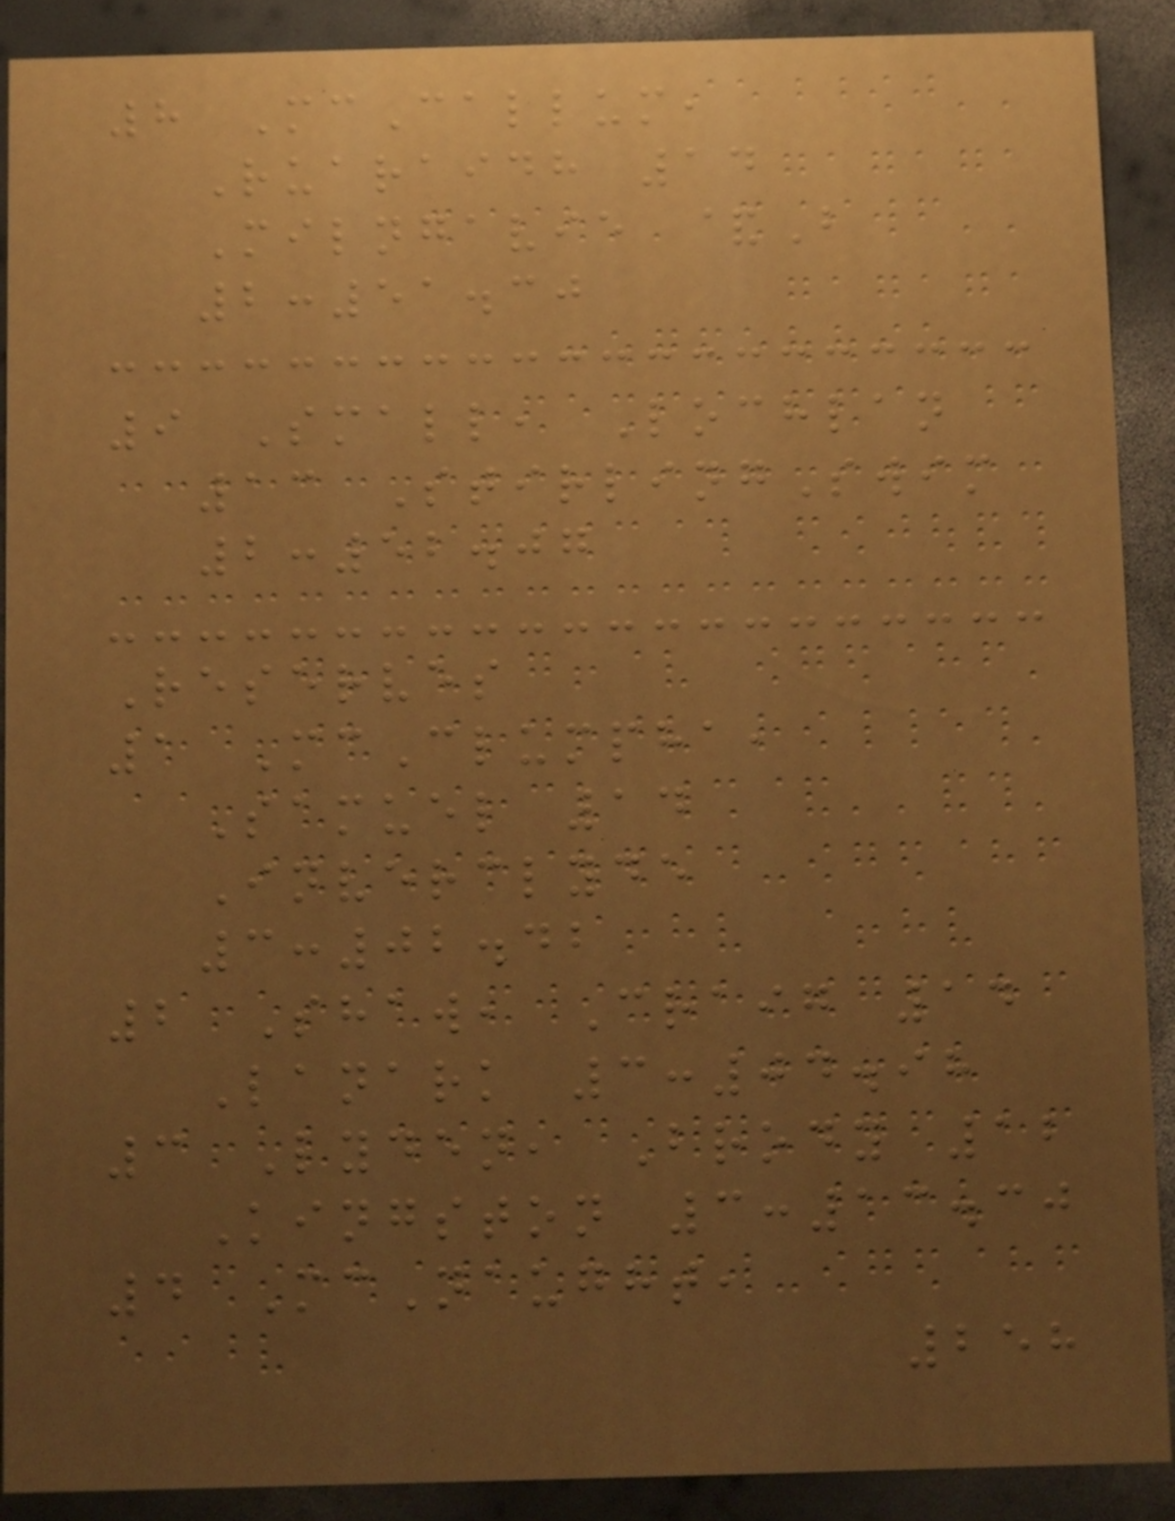8 McCallum,
Ruaraidh 14
Milngavie &B
2:51.30
9 Small, Lochlan
13 StirlingSwim
2:52.07
Reserves
1 McClumpha,
Samuel 14
Inverclyde
3:02.42
2 Shaw, Craig 14
Lanark 3:04.98
3 Lyden, Brody 12
Kingston 3:13.30
4 McNaught,
258
